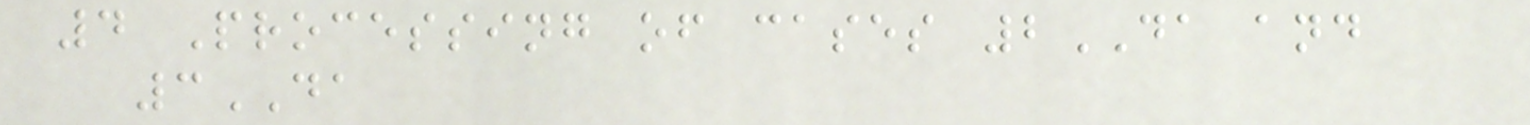4 Processing of cases 2DA and
3DA
